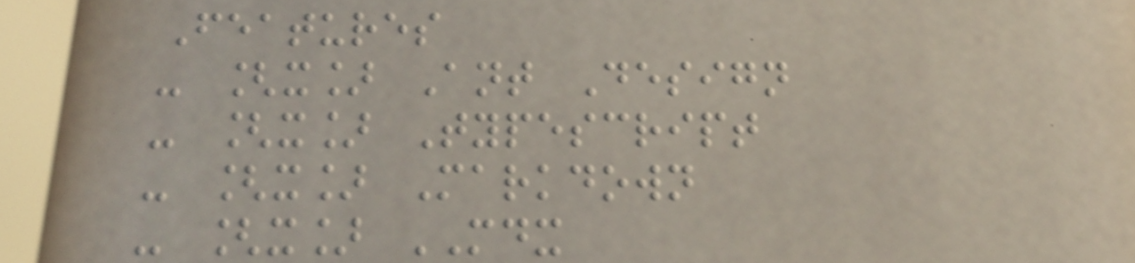Features
- [x] Ant Design
- [x] Typescript
- [x] Markdown
- [x] MDX
